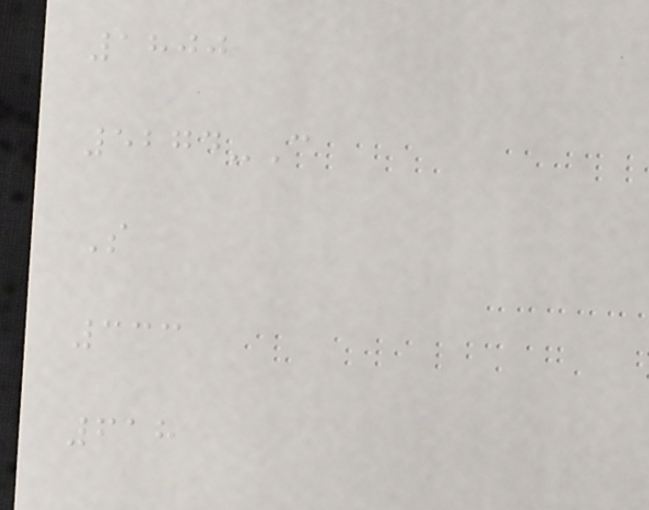1800
5274-C
S
333
618
